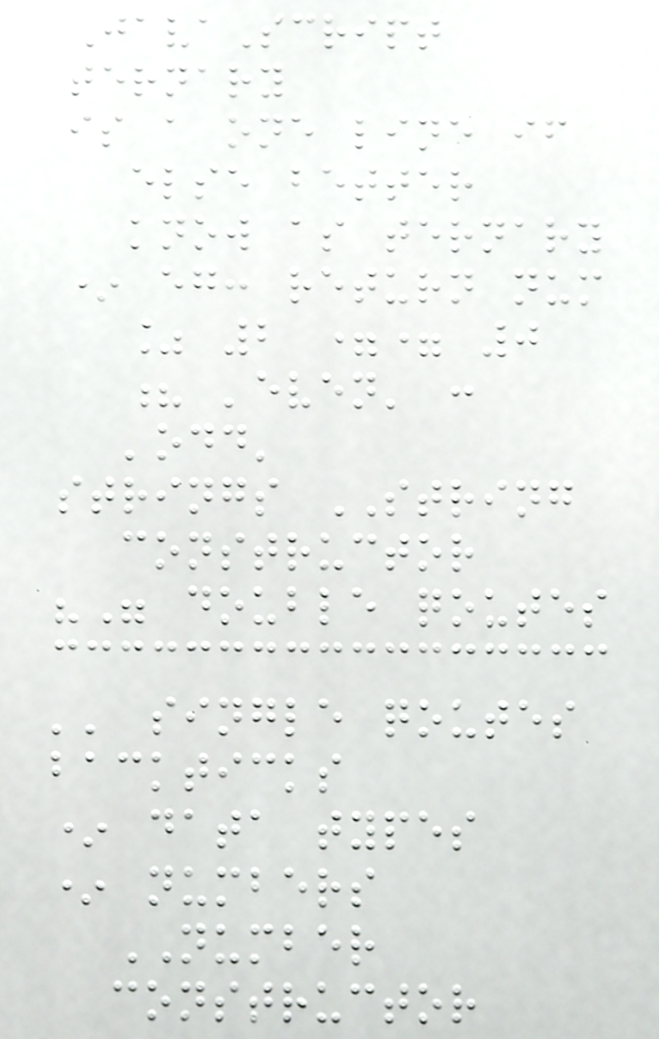JavaScript
ternary
is a one line if
else better
know as ternary
* eg: return num
% 2 == 0
? 'even' :
'odd'
strings STRING
constructor
"" double qoutes
'' single qoutes
backticks
* data types
* numbers
NUMBER
constructor
